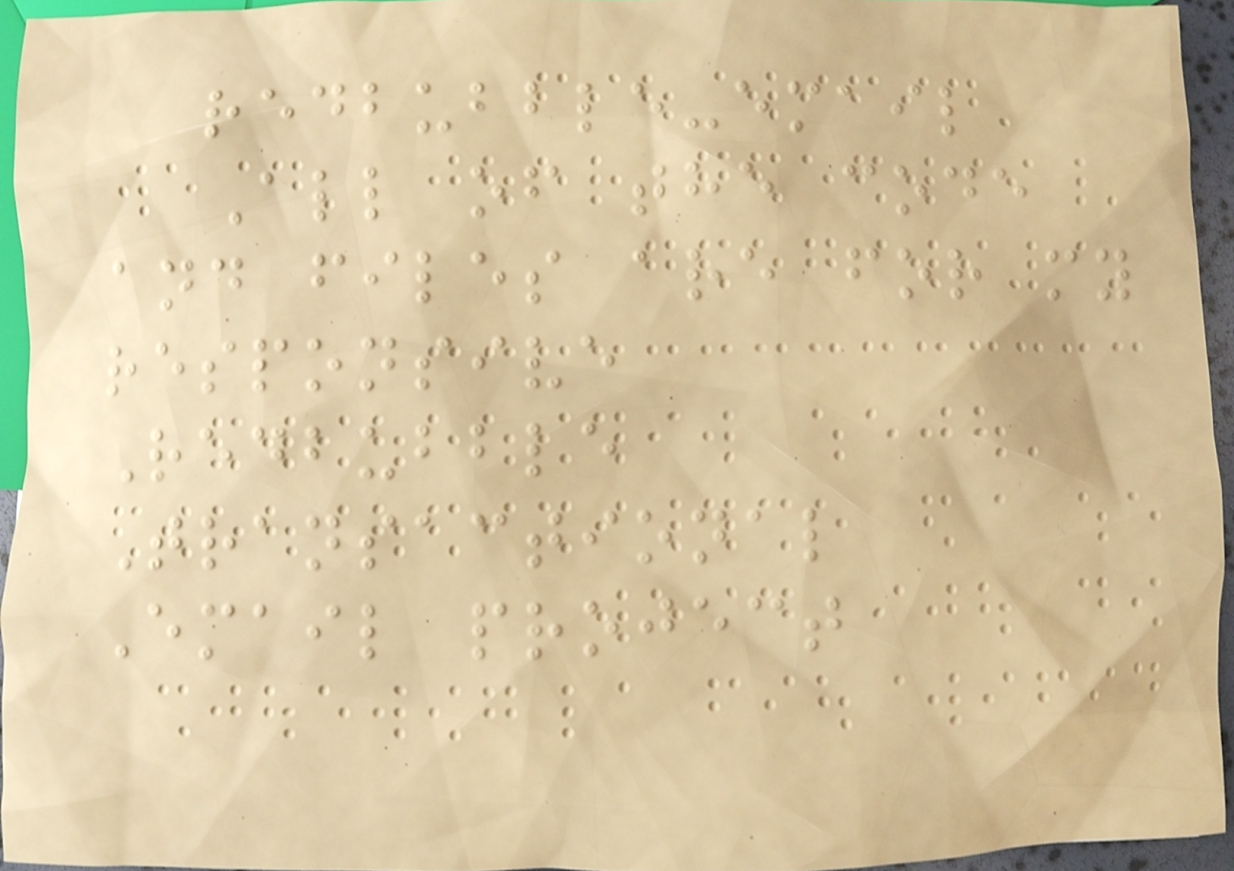redbubble-email
All of the code
and files are for my
responsive
Redbubble
Transactional
Email project
